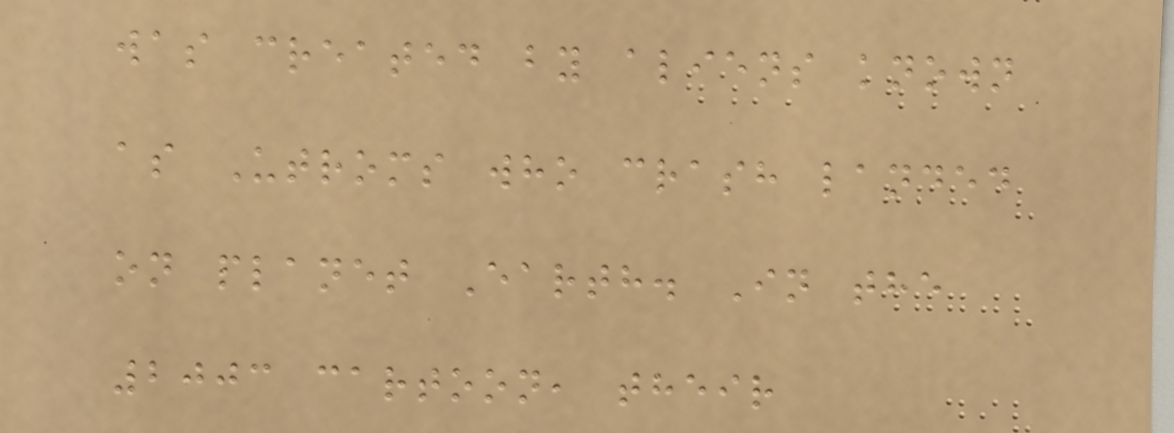was created by aliens known
as Utroms who crash landed
on planet Earth. In the
2003 cartoon, their
